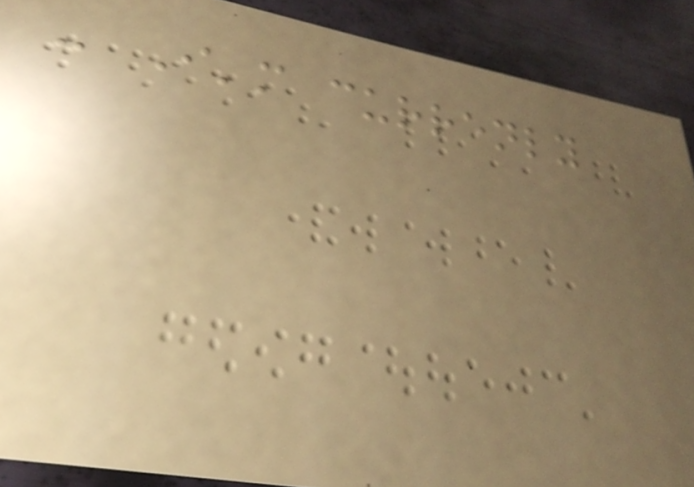- I'm currenly
